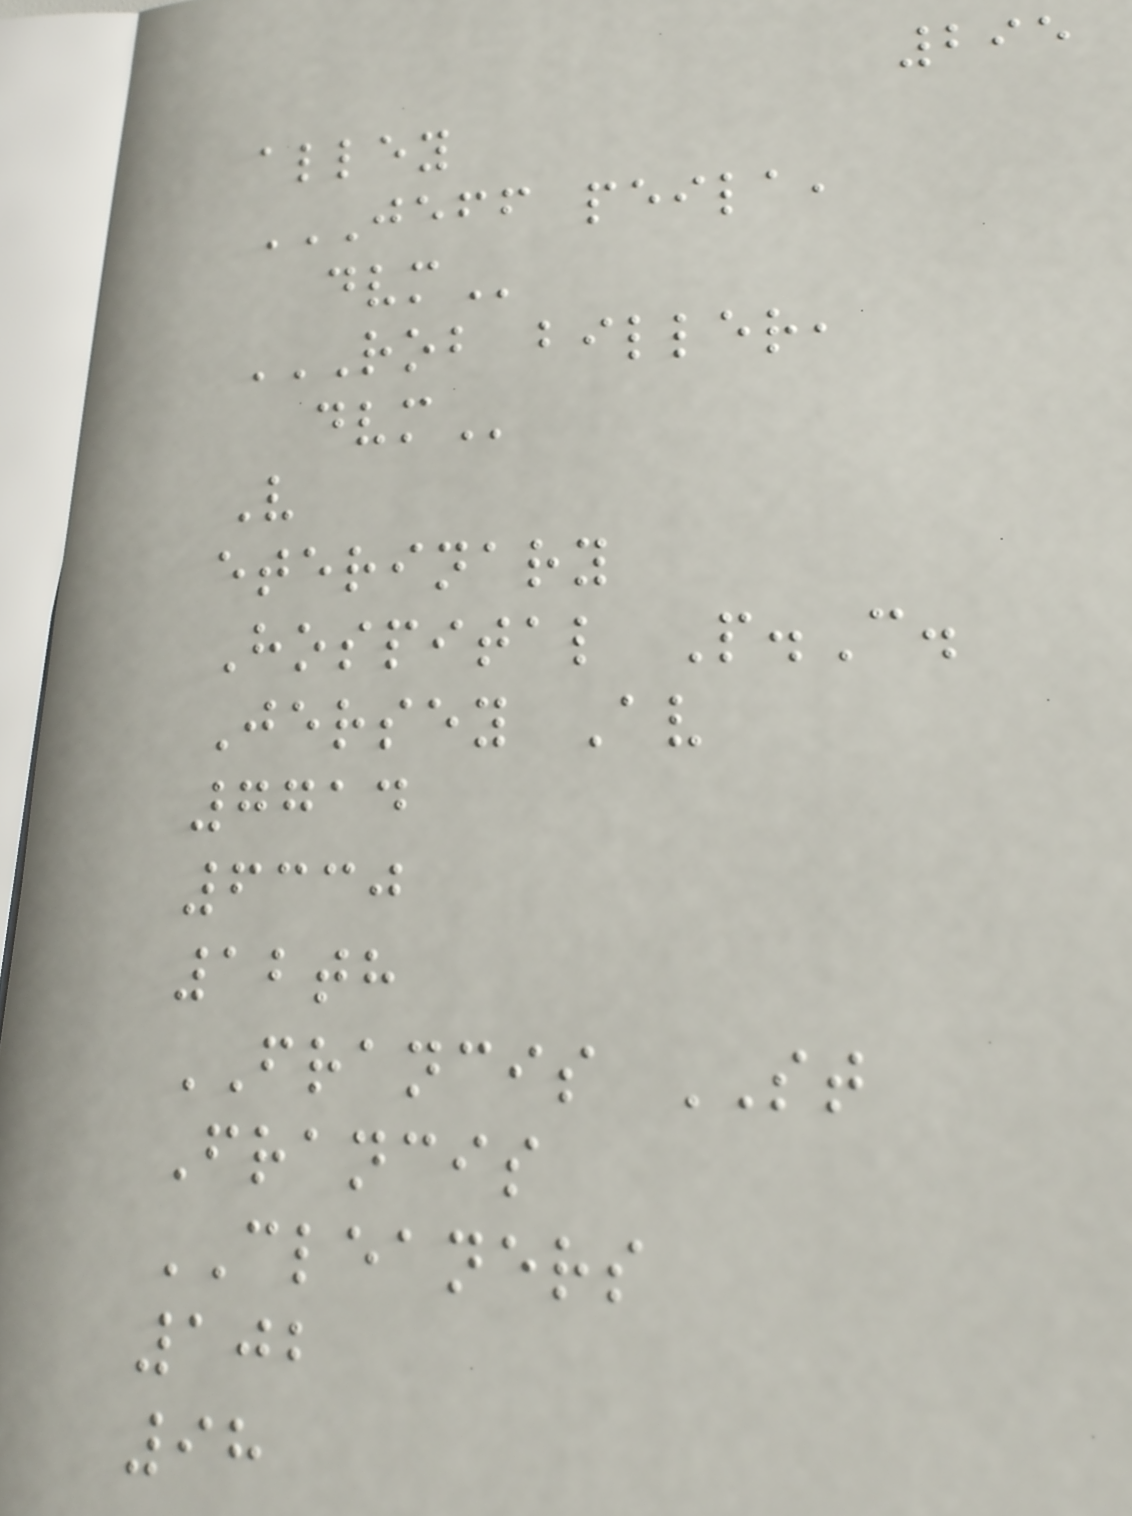295
alley
JEFF PEILA,
DVM
ROB BILLER,
DVM
V
eterinary
Hospital P.C.
Jersey Av
7714
6330
12th
FRANCIS ST
Francis
CLEANERS
102
98
